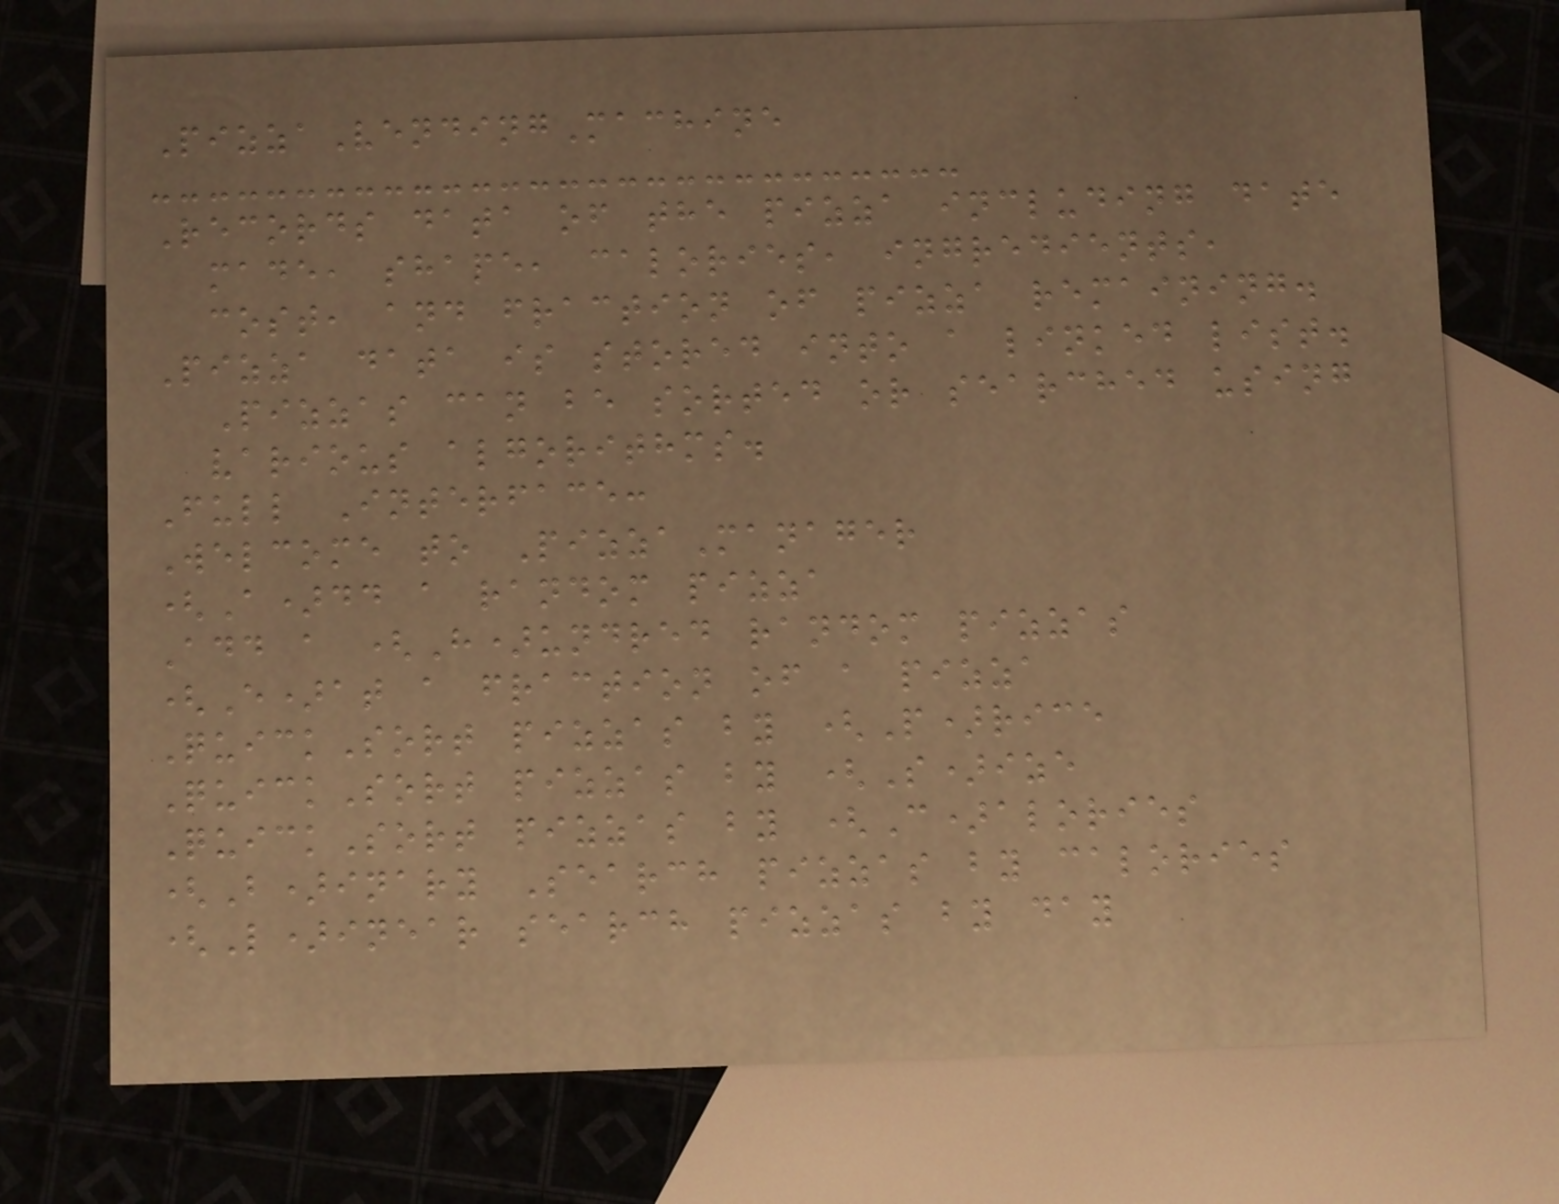PizzaVendingMachine
Records data of the pizza including date
made, shape, calories, ingredients,
cost, and fraction of pizza remaining.
Pizza data is stored into a linked list.
Pizzas can be sorted or searched using
various algorithms.
Full Interface:
Welcome to PizzaManager
(A)dd a random pizza
Add a (H)undred random pizzas
(E)at a fraction of a pizza
QuickSort pizzas by (P)rice
QuickSort pizzas by (S)ize
QuickSort pizzas by (C)alories
(B)inary Search pizzas by calories
(L)inear search pizzas by day
